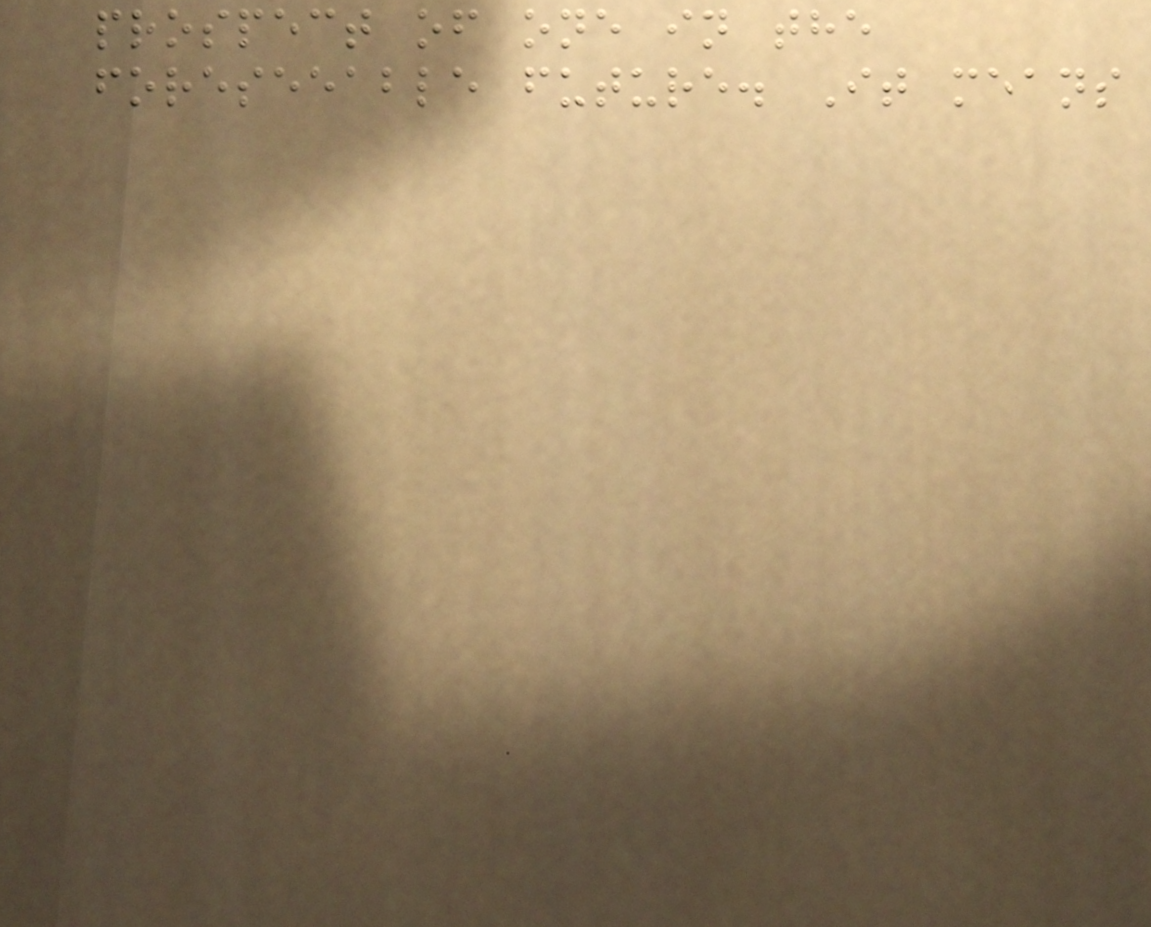prospect of one in the
foreseeable future. It means
